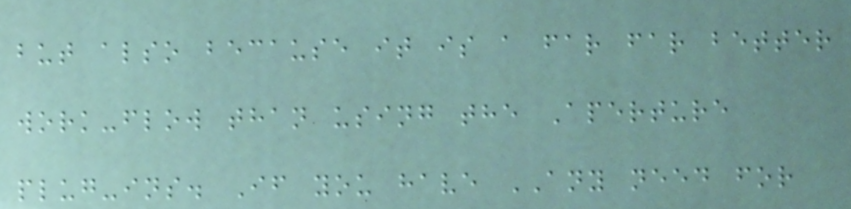but also because it is a far far better
work-flow than using the Aperture
plug-ins. If you have ANY need for
